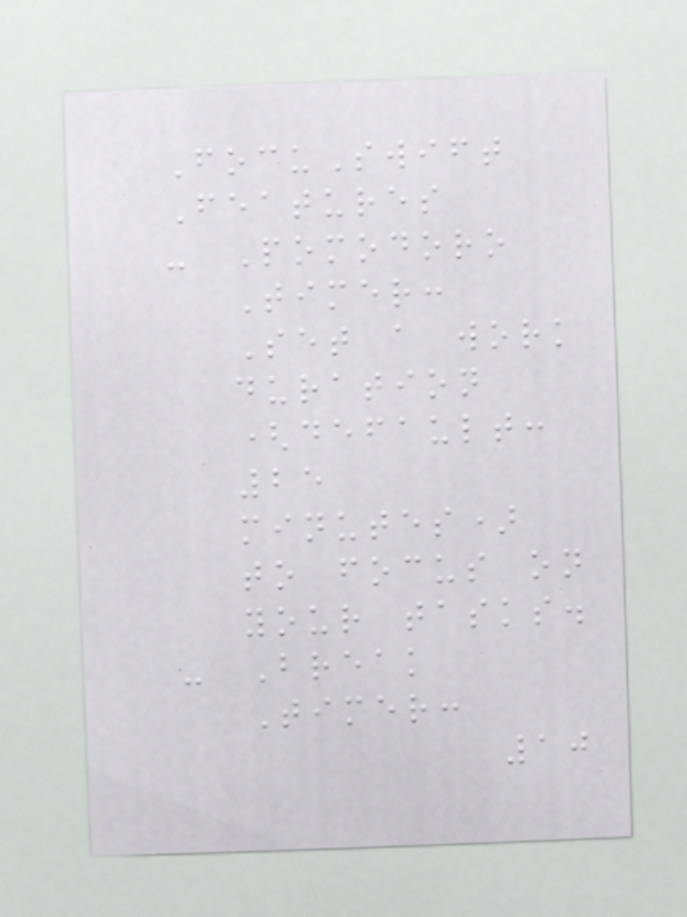FocuSwift
Features
- Pomodoro
Timer:
Set a work
duration
(default:
25
minutes)
to focus on
your tasks.
- Break
Timer:
10
